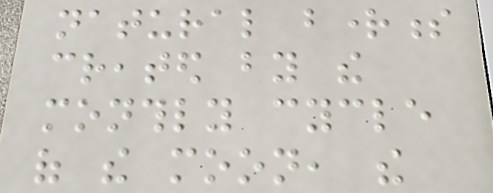natural brightness
created by the
monthly cycle
of the moon, the
